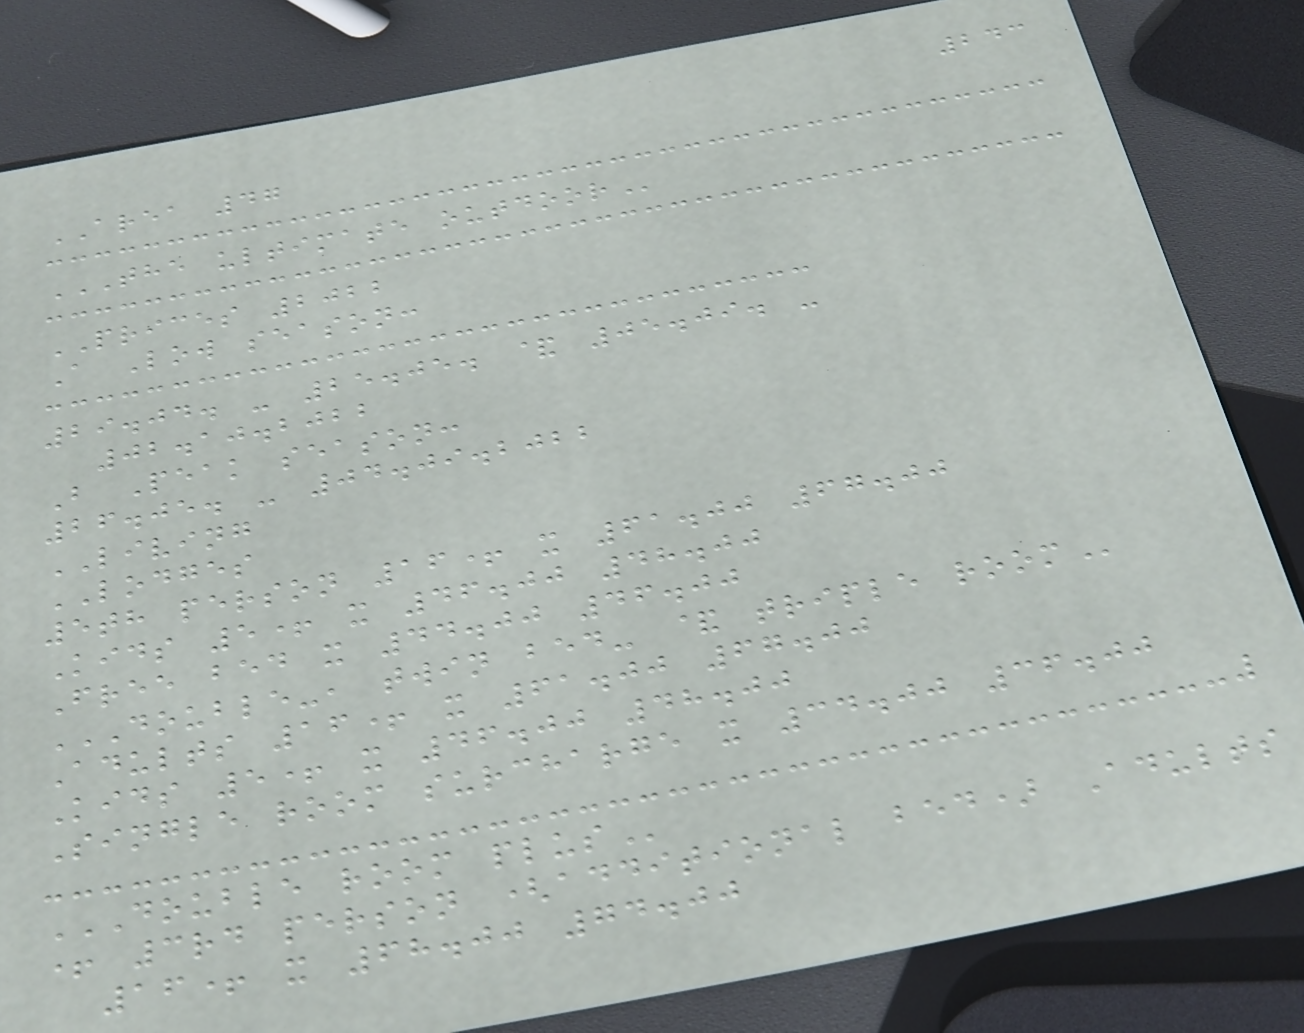243
AREA 47
THE ULTIMATE OUTDOOR
PRICES 2022
A Low season:
29.04. - 25.05. & 05.09. -
02.10.2022
B Peak season:
26.05. - 04.09.2022
LIVING
LODGES
5th person 16+ x 61.00 67.00
Kids 5+ x 46.00 48.00
Free bed x 44.00 46.00
DOUBLE-, TWIN BED- & TRIPLE ROOM
Adults 16+ x 61.00 67.00
Kids 5+ x 46.00 48.00
Single room surcharge x 34.00 36.00
DOUBLE ROOM PLUS
+ 3rd person (additional bed) Adults
16+ x 68.00 74.00
